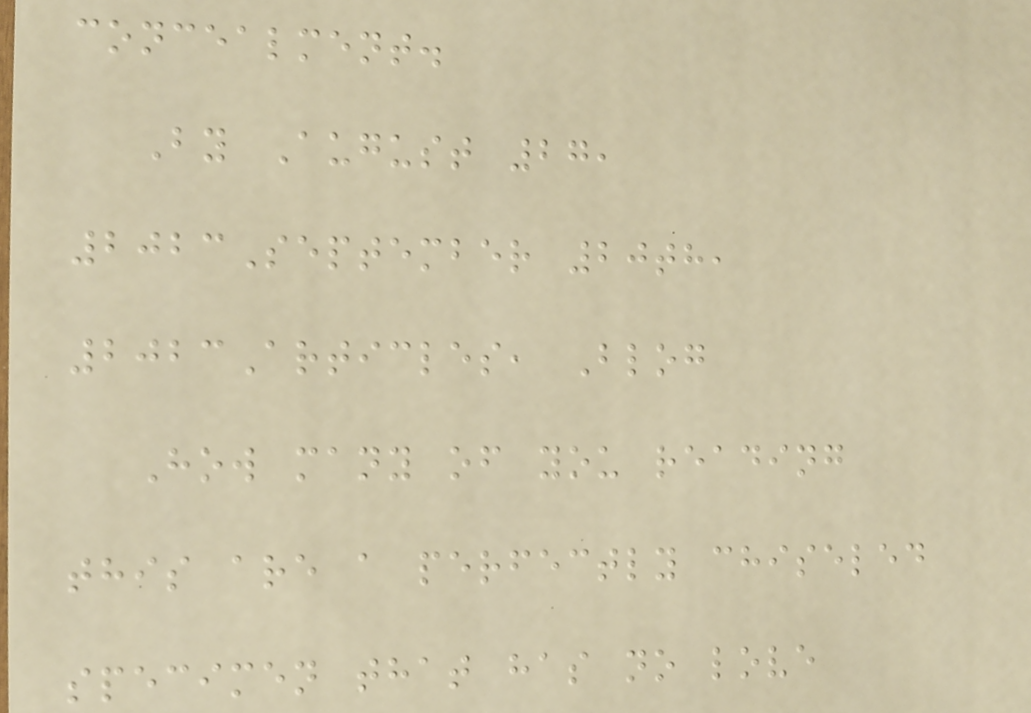concealment.
By August 27,
2023September 20th,
2023Articles, Blog
How many of you reading
this are a perfectly chiseled
specimen that has no love
